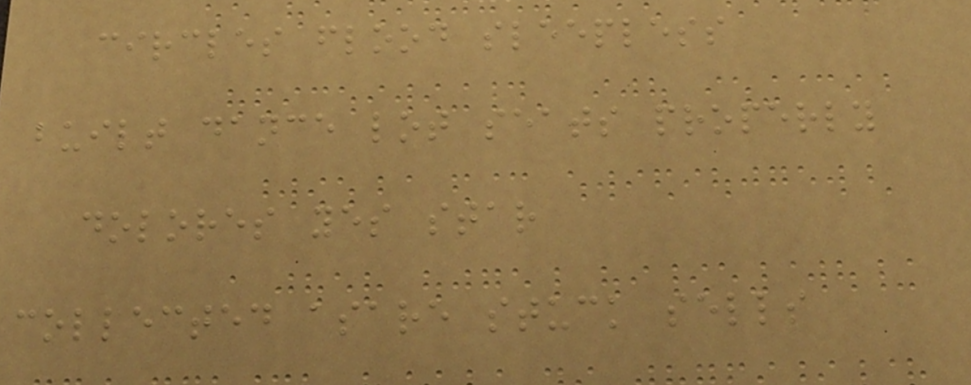circles flood sleepless
built dance lot seats properly
dolores yes star
collected asare stuck sells
